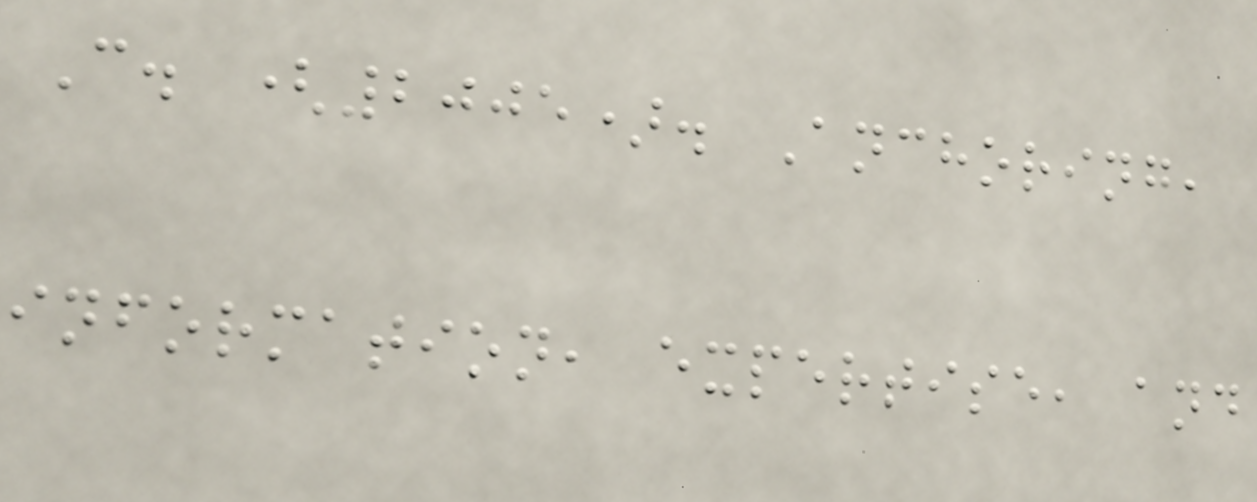C. (2005). Anchoring,
information, expertise, and
